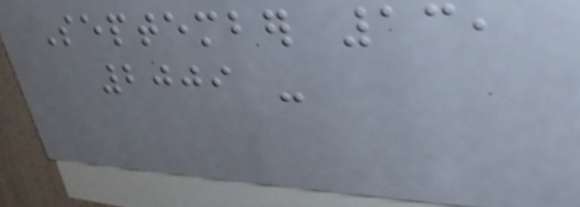September 13,
2009 -
